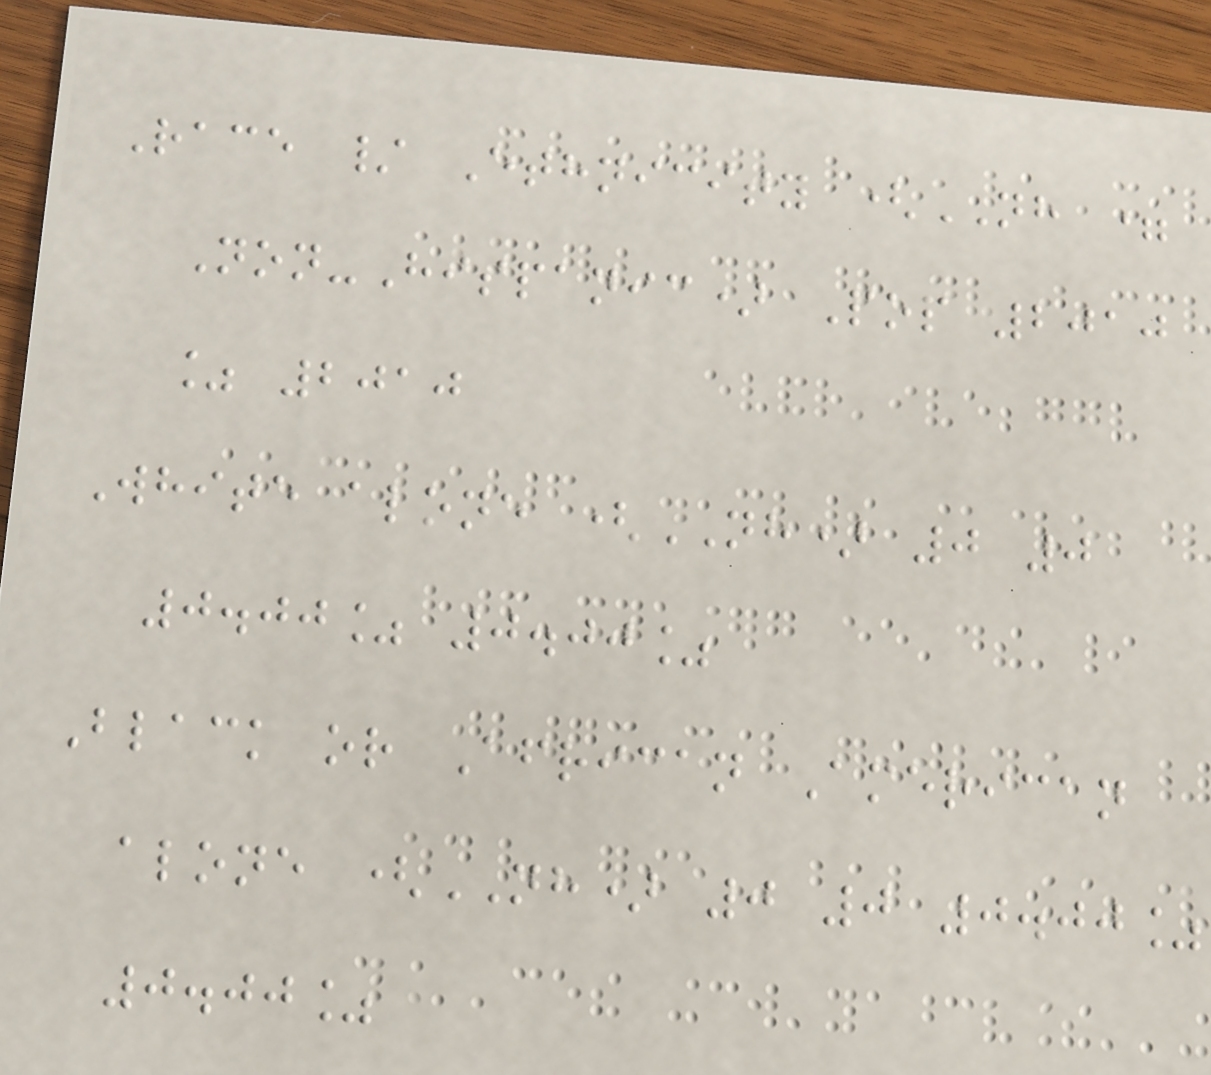Race / Ethnicity (NH =
Non-Hispanic) Pop 2010
% 2010
White alone (NH) 0 0
0.00% 0.00%
Black or African American
alone (NH) 0 0 0.00%
0.00%
